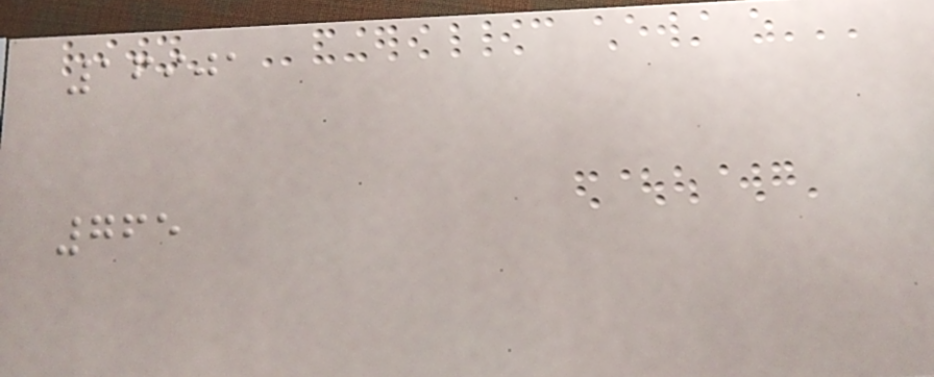16901
765
